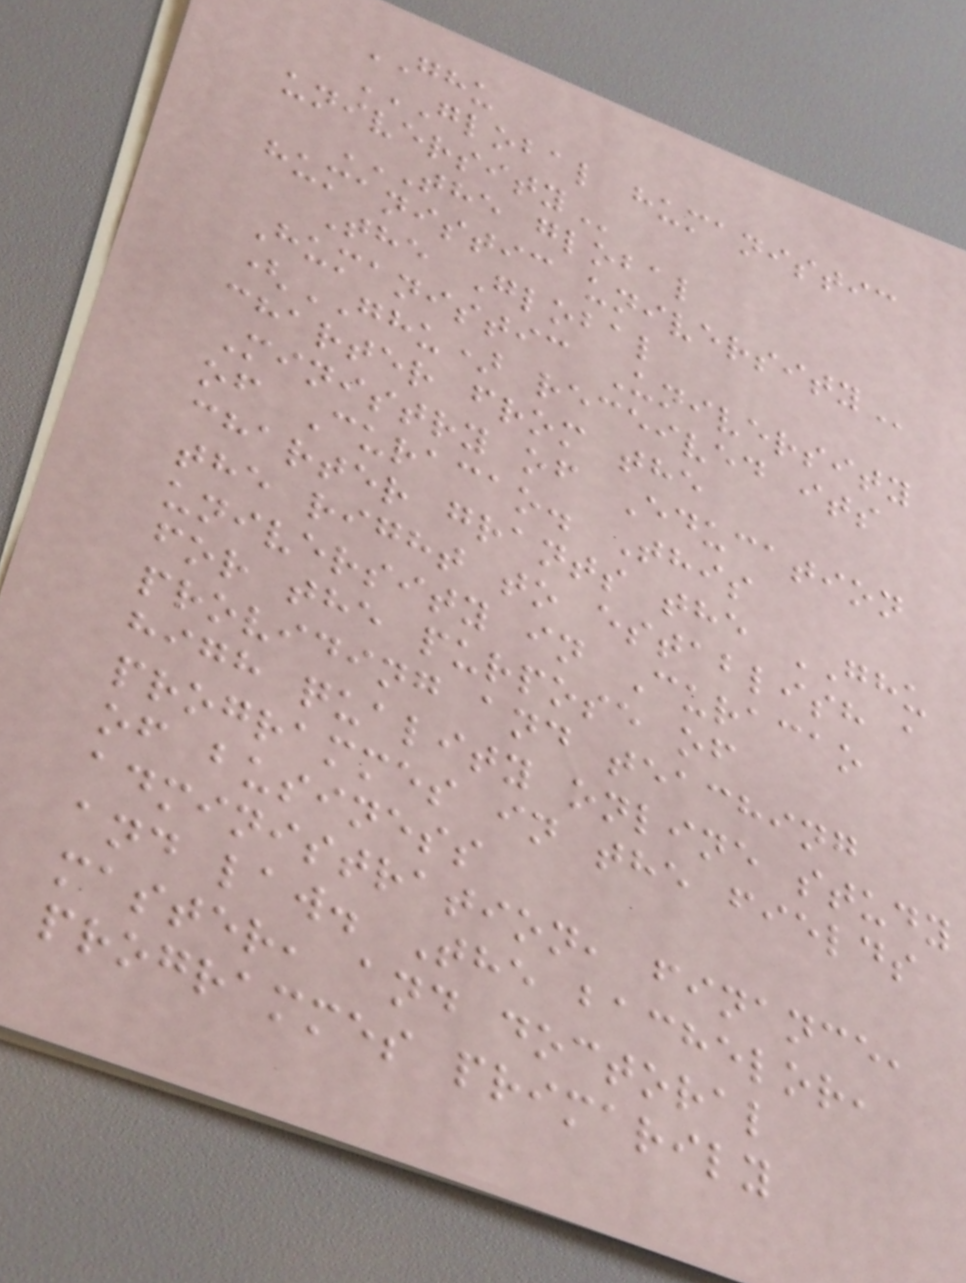GHU
GLOBAL HUMANISTIC
UNIVERSITY
THE GLOBAL
HUMANISTIC UNIVERSITY
The Global
Humanistic University
(GHU) received its
charter from the
Ministry of Education
of Curacao. This
charter grants the GHU
the right to establish a
university in Curacao
for the purpose of
providing and teaching
high quality online study
programmes in the fields
of business
administration, finance,
and law. The bachelor,
master, and doctoral
programmes primarily
